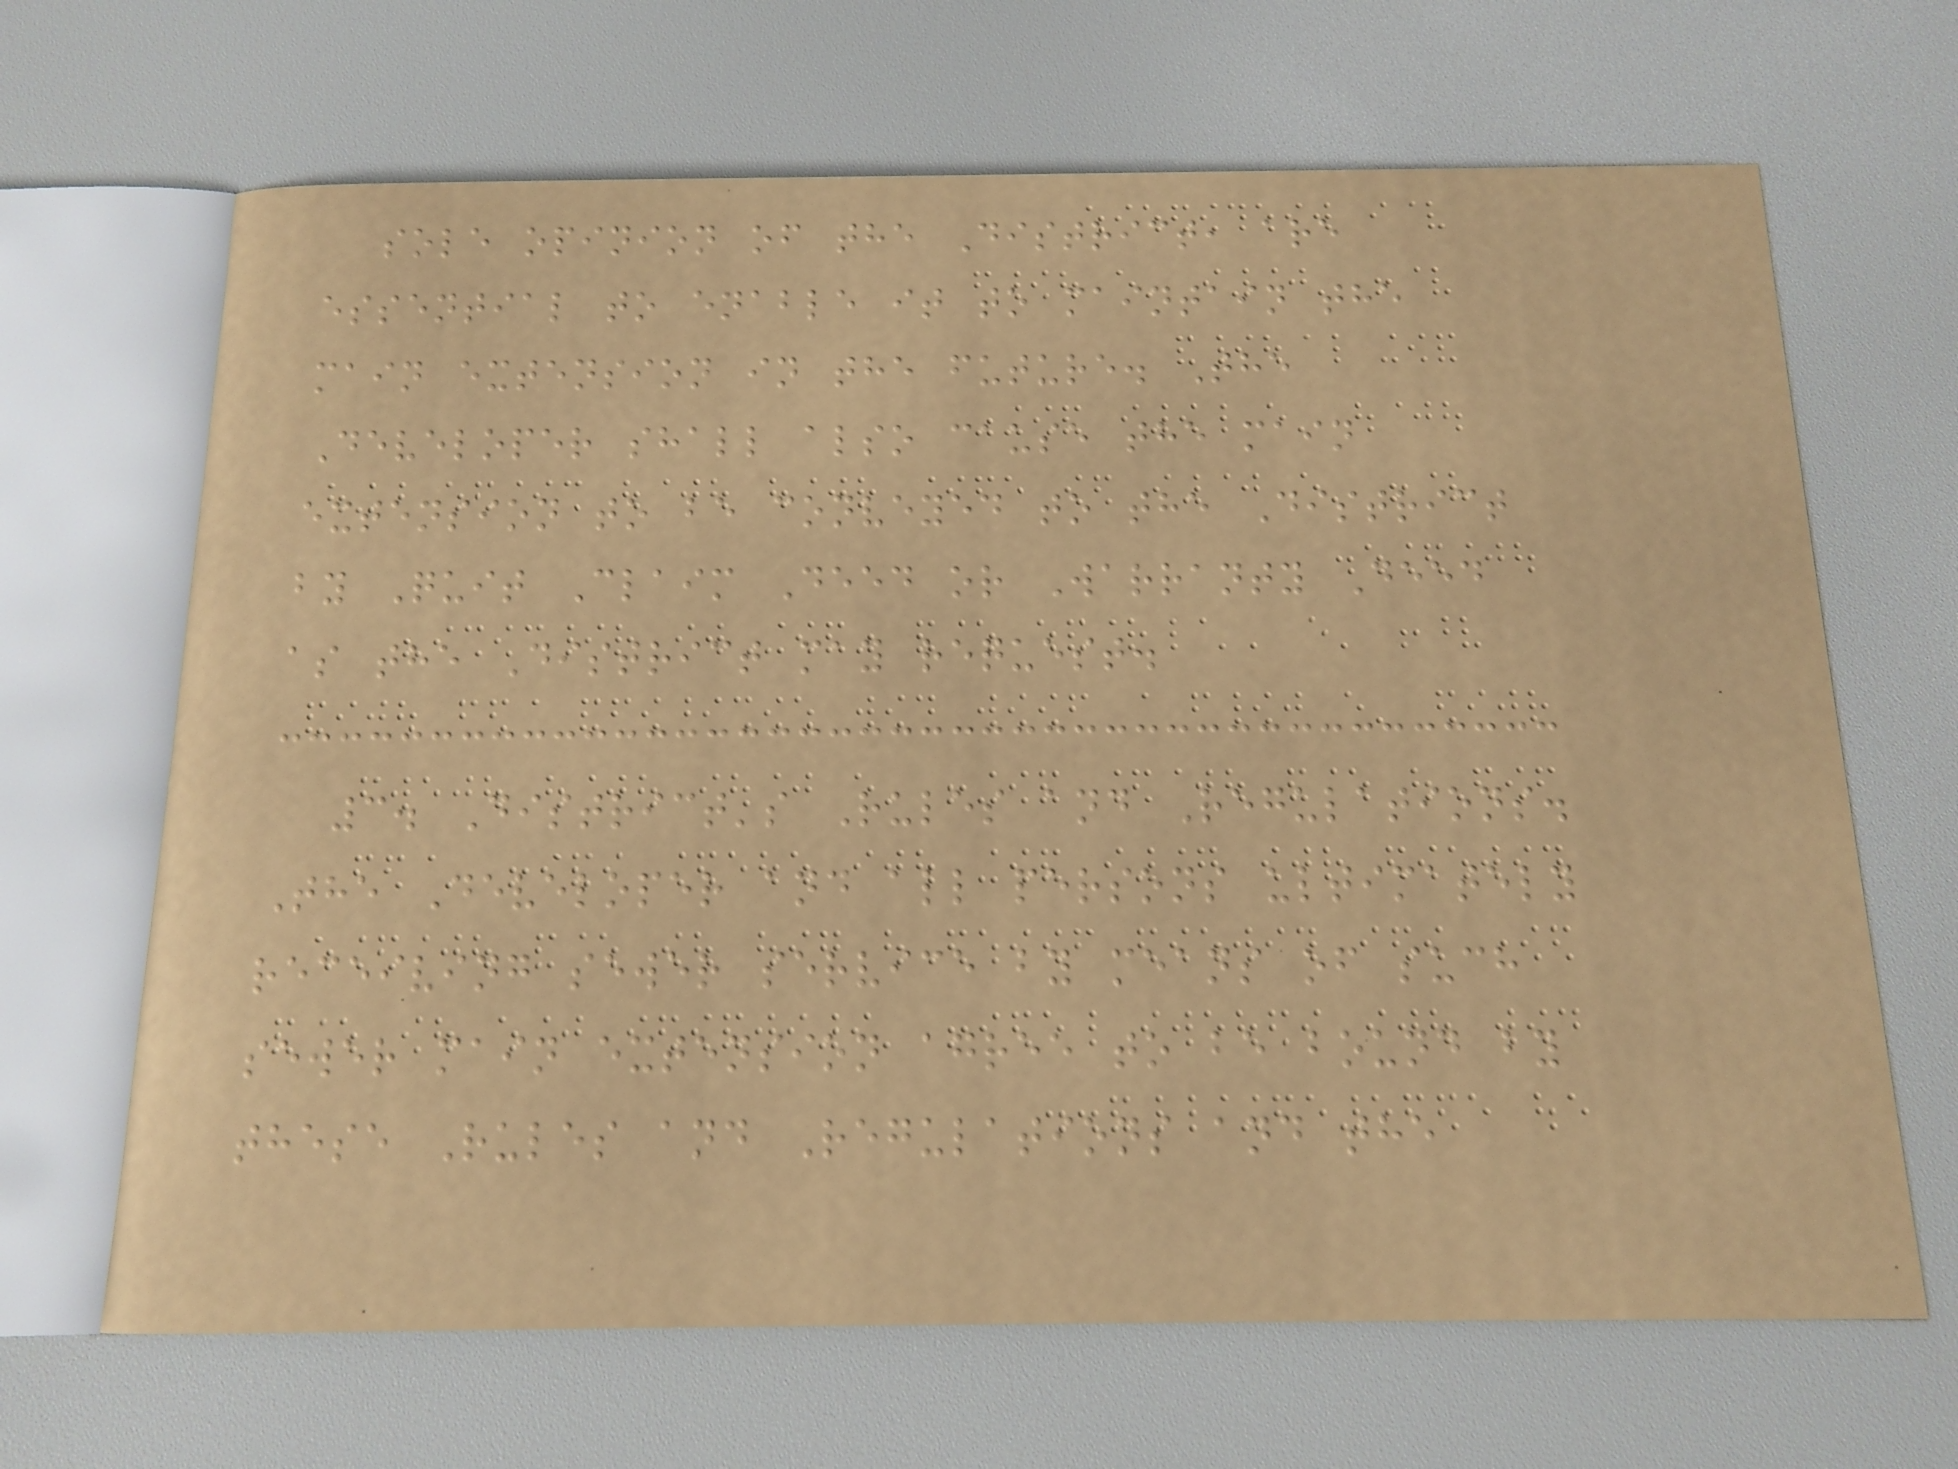sole opinion of the District, are
essential to enable it to maintain the
main extension in the future. The
Developer shall also cause the main
extension to be conveyed to the District
by Quit Claim Deed or Warranty Deed
as the District may request.
3. District's Rules and Regulations.
The Developer and all persons ultimately
receiving sewer service by means of such
sewer main extension agree to be bound by
these Rules and Regulations and the
